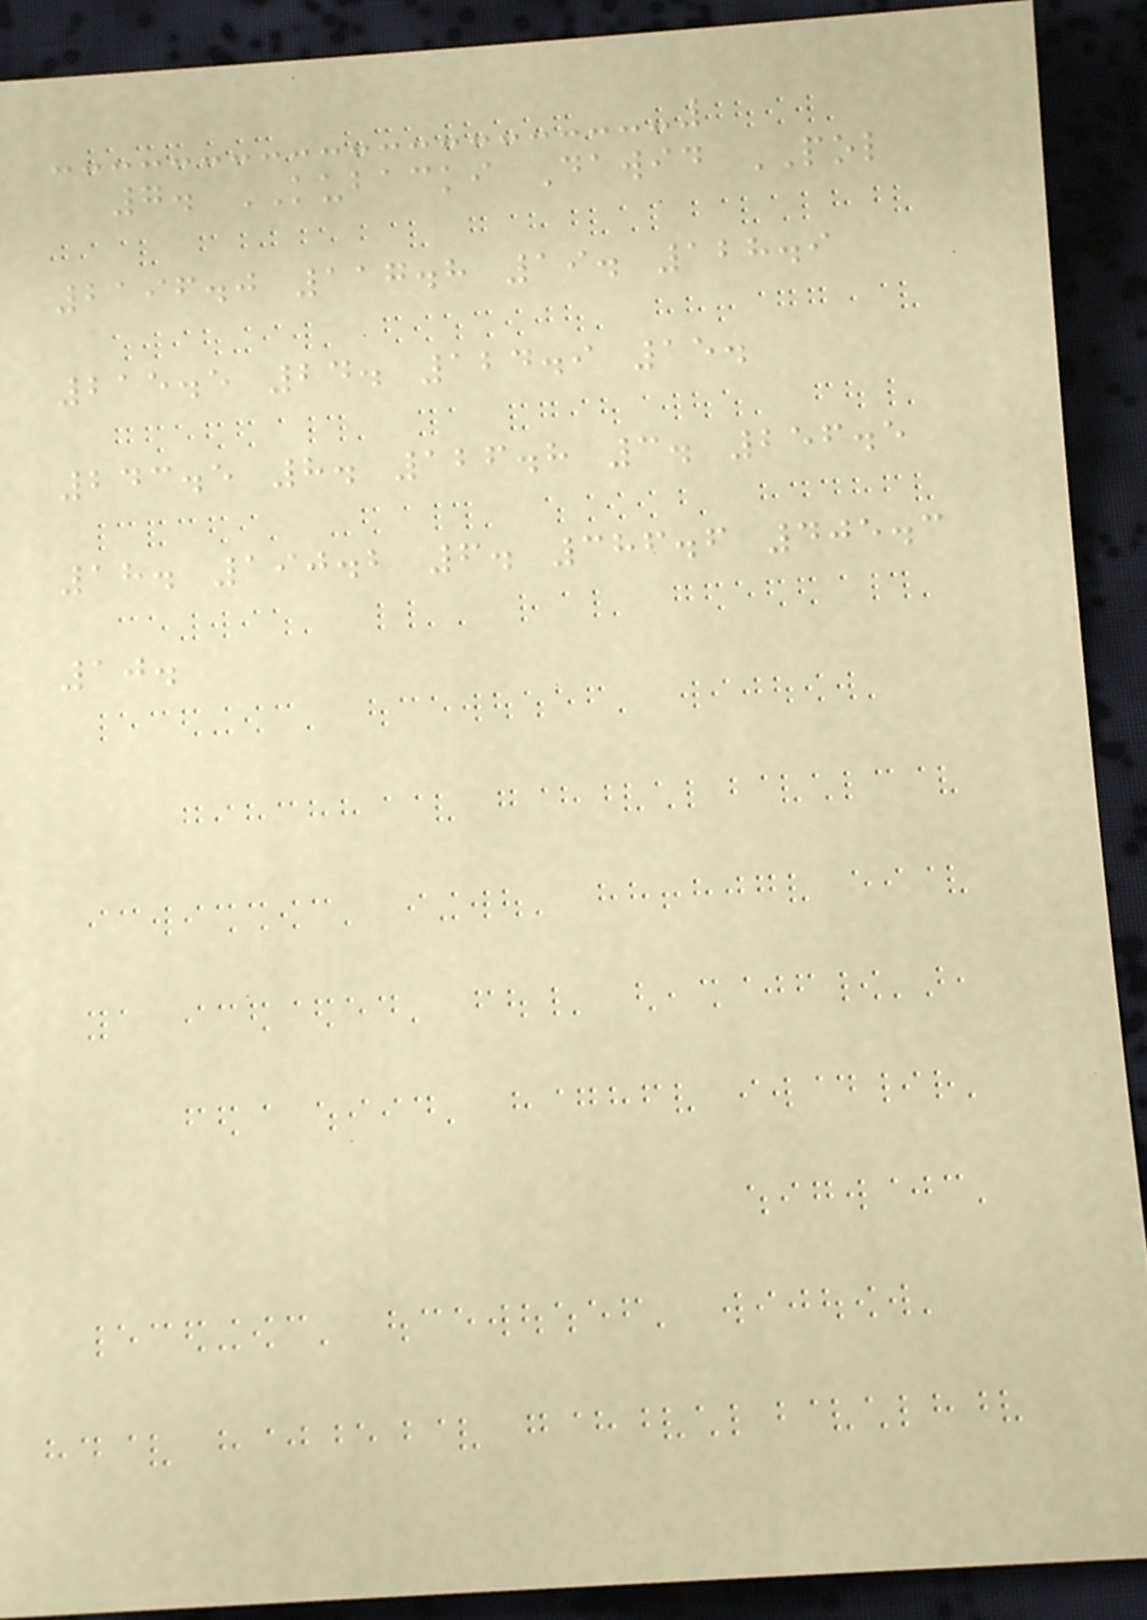7. KUBACKI Dawid POL
2196.0 117.8 19. 128.9
215.5 24. 124.9 15.
243.5 8. 126.8 3. 256.5
18. 190.2 6. 386.6 405.3
10.
